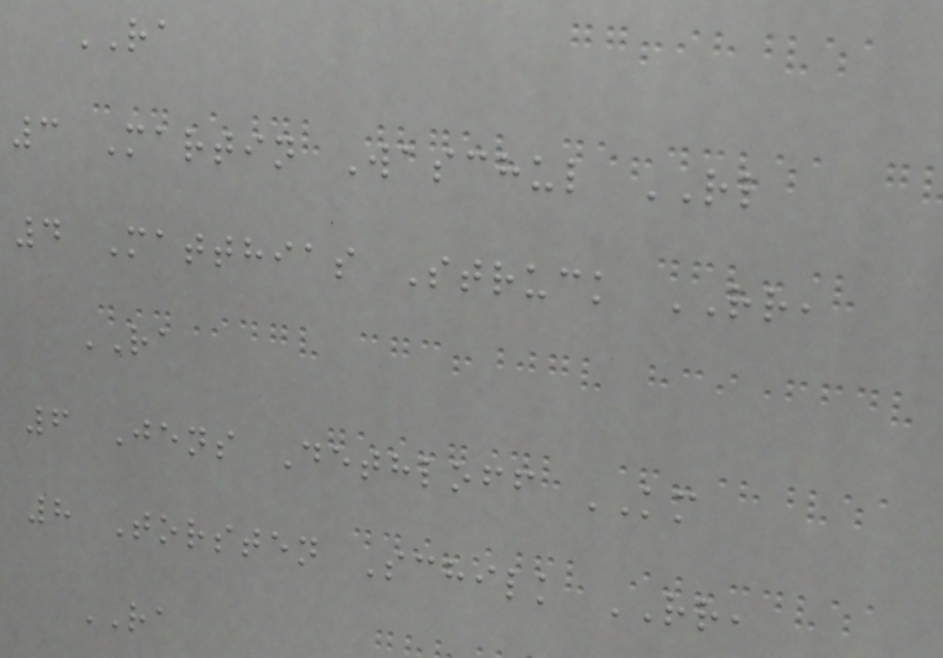RA
3 Martin Waschul RL
4 Matthias Struck RR,
RA
6 Jens Dethloff KM
8 Torsten Schilk RR,
RA
